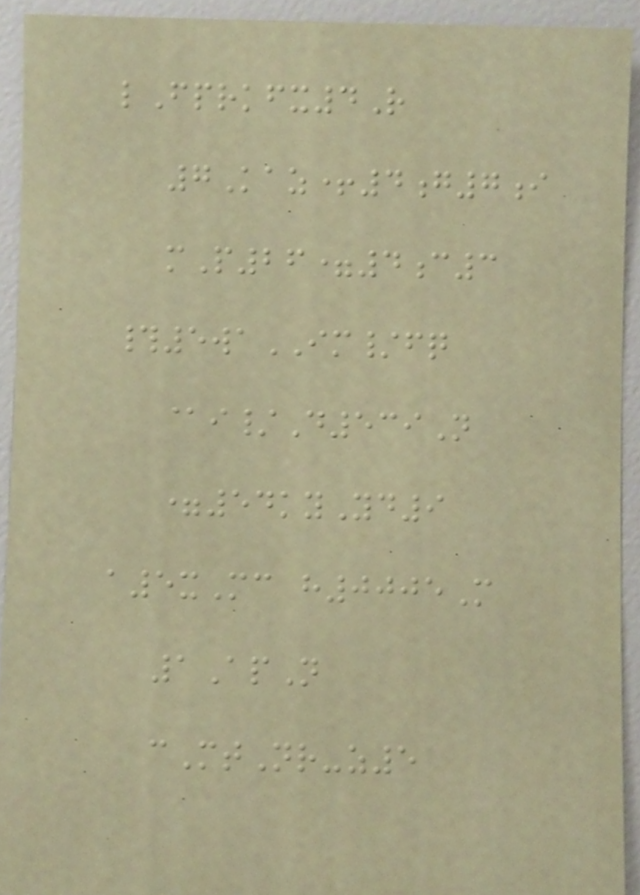lFprkfx4R
7Kaz+4g7i
mP26=4c3
#5waIM/fq
@i/D539N
=54kyYd9
a5xMc h0005M
1ApN
cMtNr-z5
